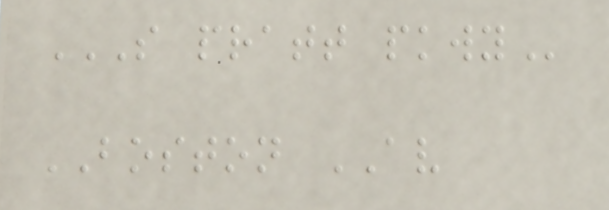S PRATT PKWY
BOSTON AV
